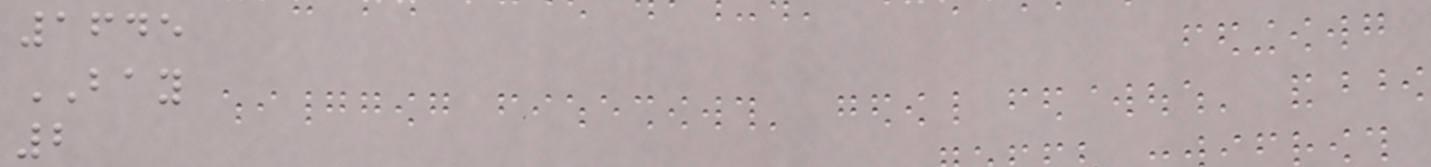1645
BAY
2
